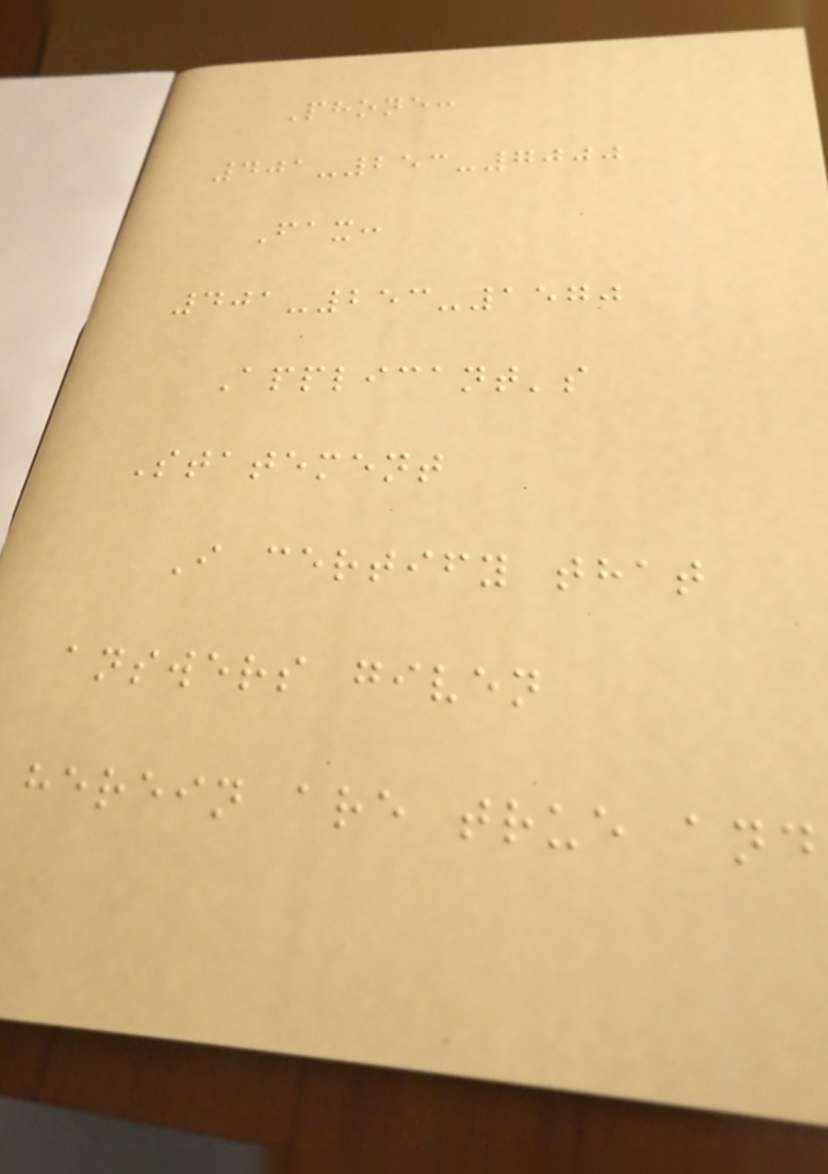Phone:
401-253-7000
Fax:
401-253-1570
Applicant's
Statement
I certify that
answers given
herein are true and
